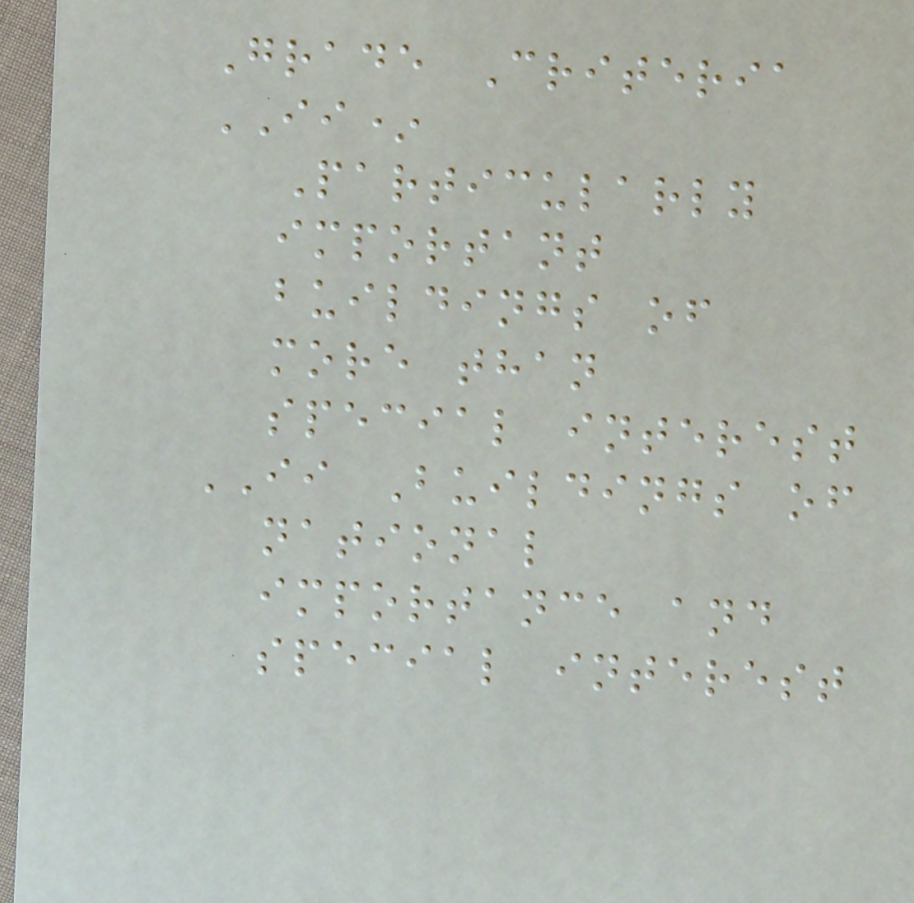Grade Criteria
II*
Particularly
important
buildings of
more than
special interest
II Buildings of
national
importance and
special interest
